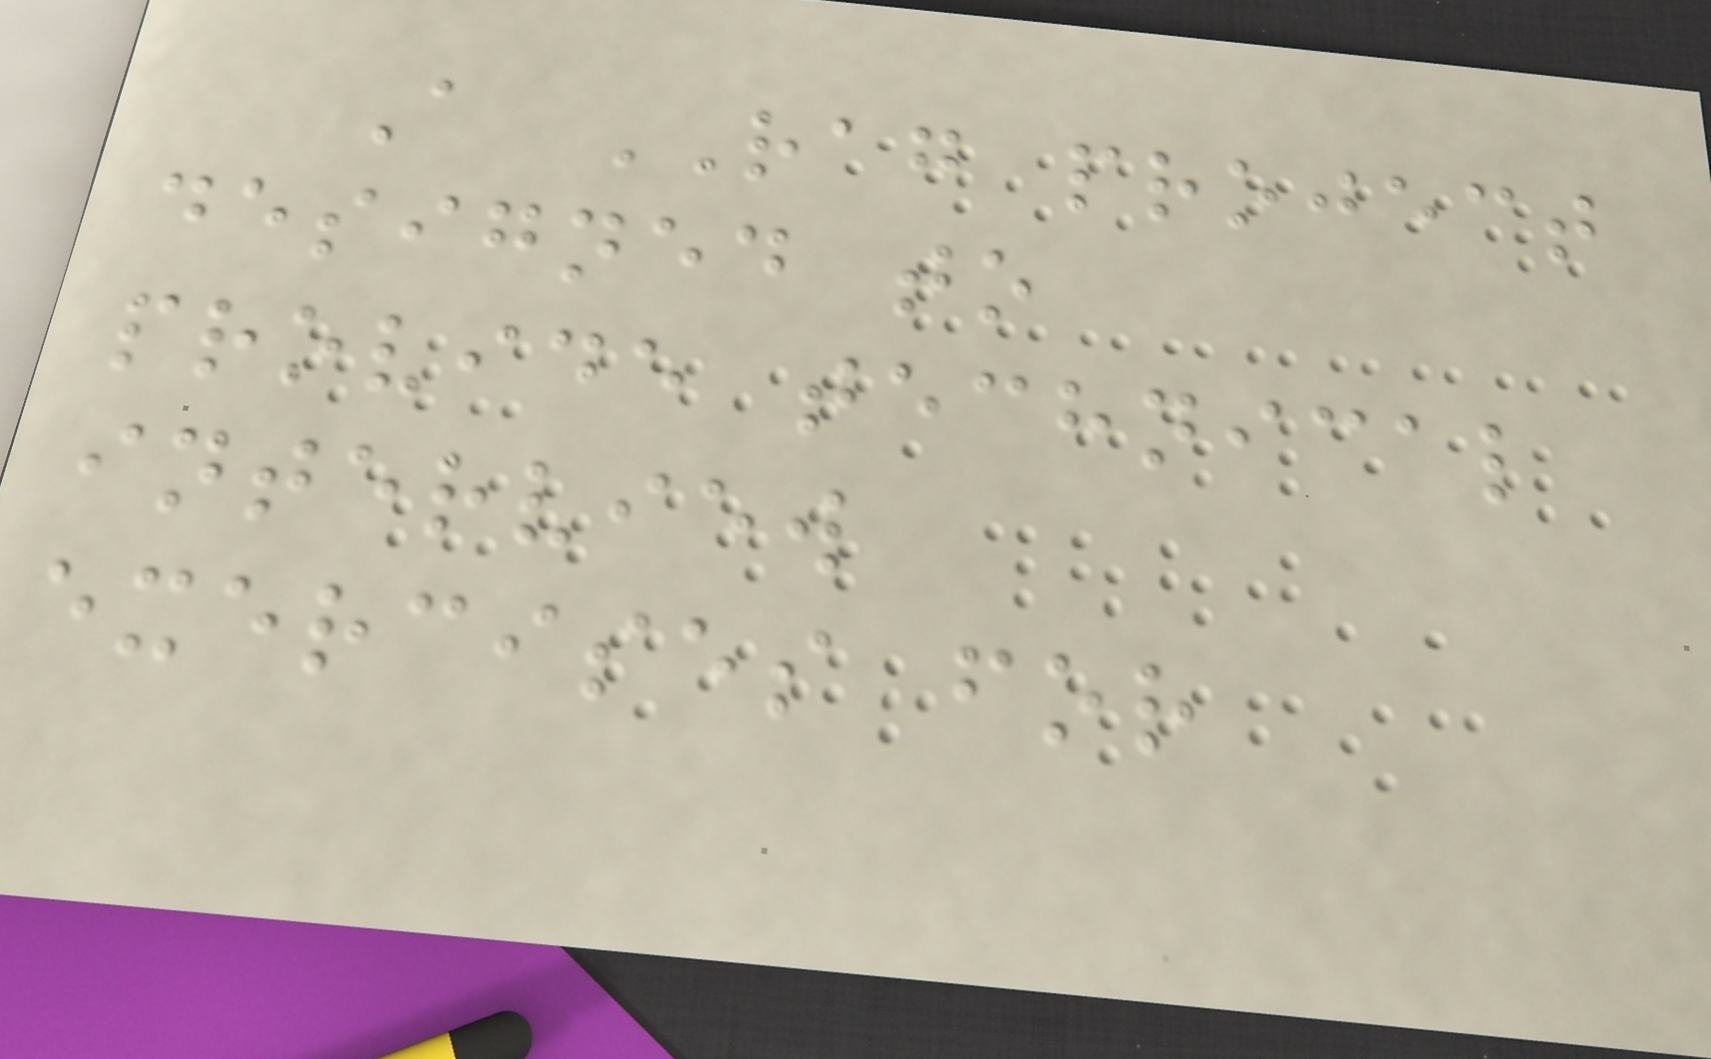A RAG project
designed to
provide technical
interview
exercises for
